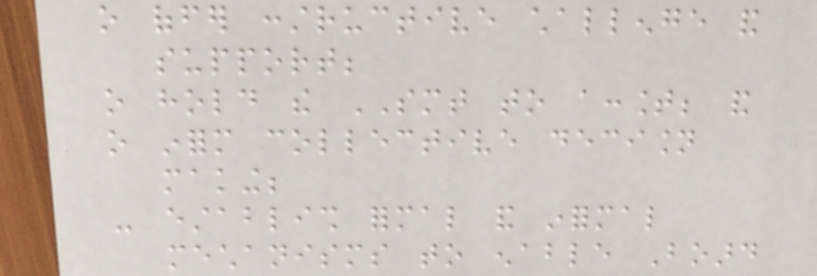o offer constructive challenge and
support;
o hold the SMT to account; and
o inform collective decision
making;
- establish formal and informal
mechanisms to enable Board
